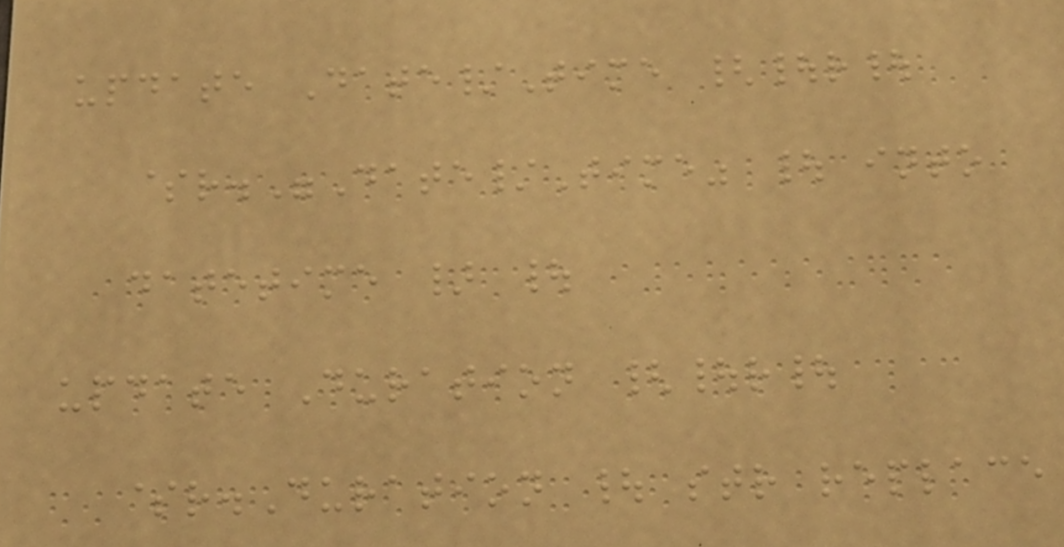update Date/Time {|r|
$r."Date/Time" | into
datetime } |
update Duration {|r|
$r.Duration | str replace
